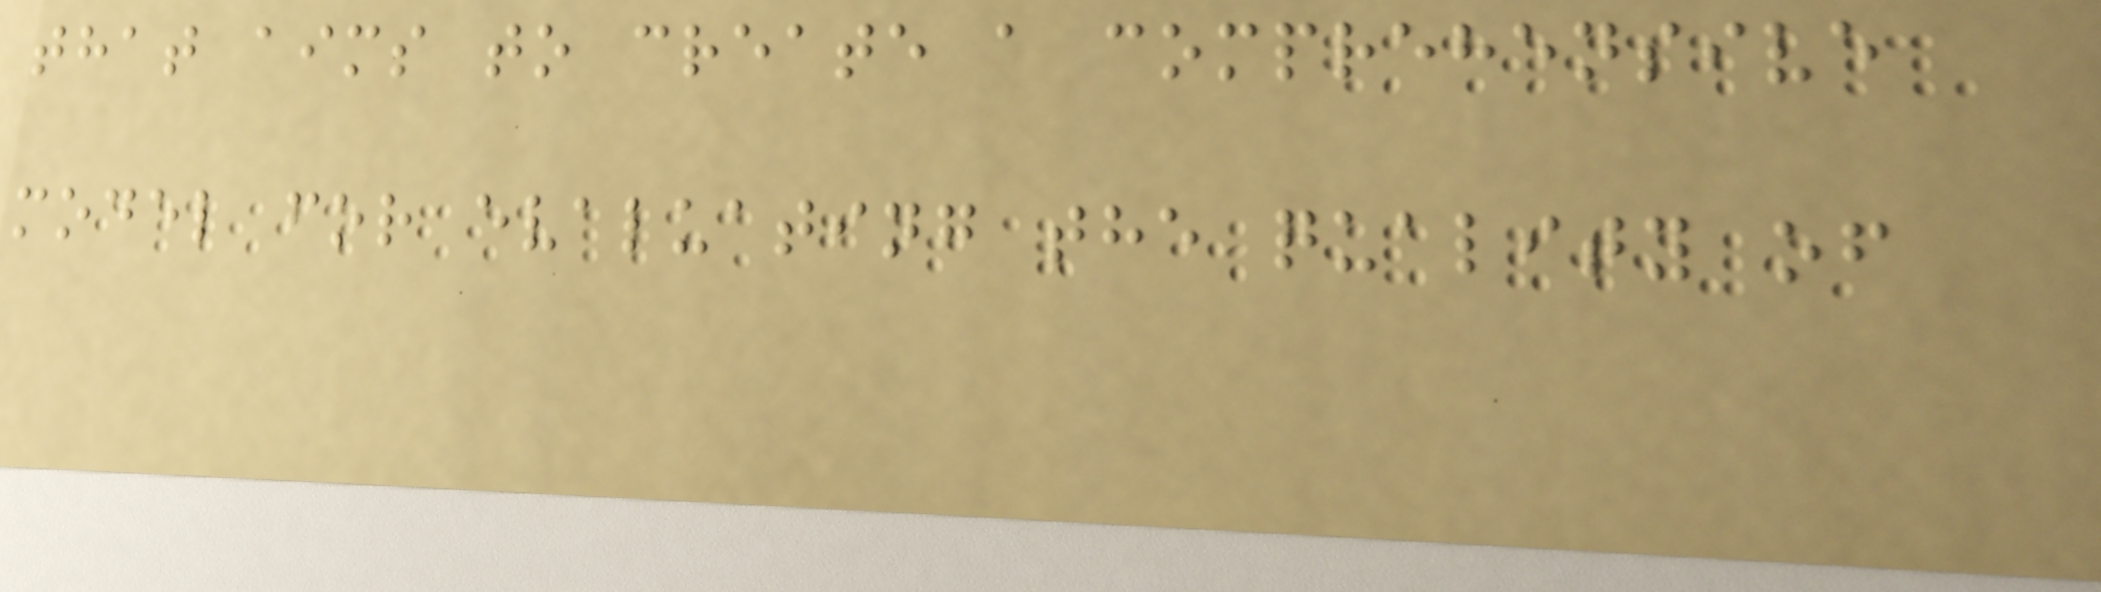that aims to create a comprehensive
model for evaluating the quality of
